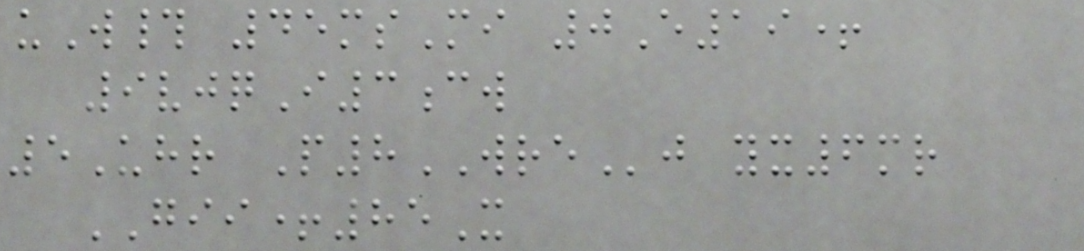uW# 45msMi 0E19+
9vjqI3cw
5Uhr P8WREj yx6mr
GII+85X
